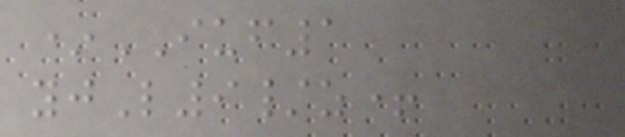*IUF1
yjL9/z+
